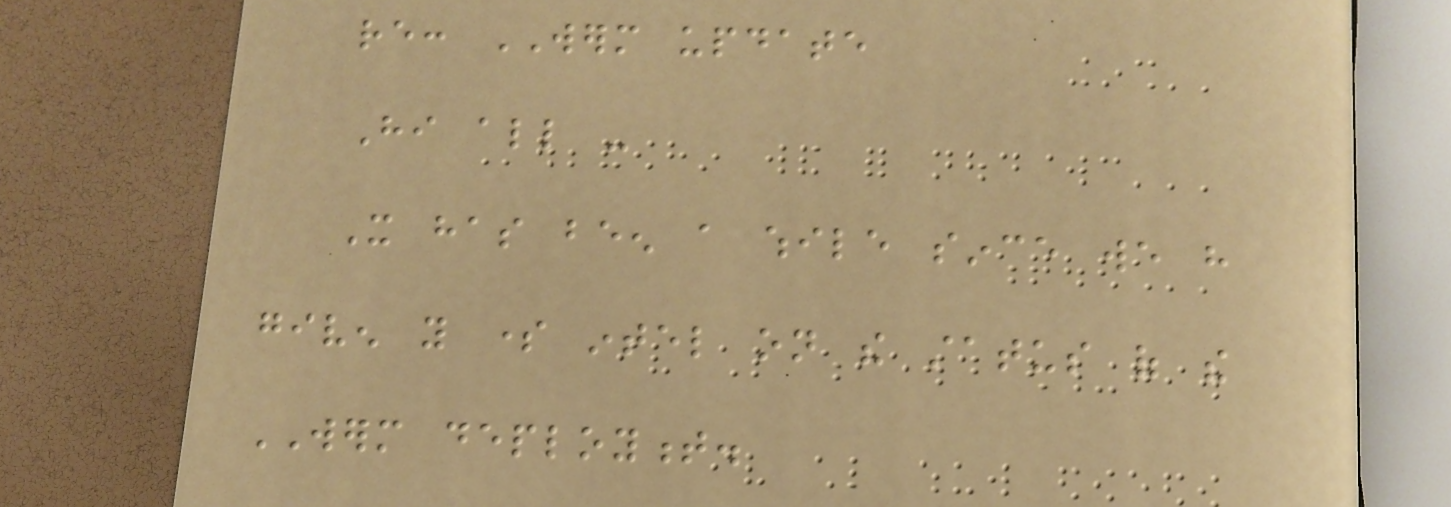re: WERM update
Hi all -
It has been a while since we have
given you some intel on the status of the
WERM deployment.
